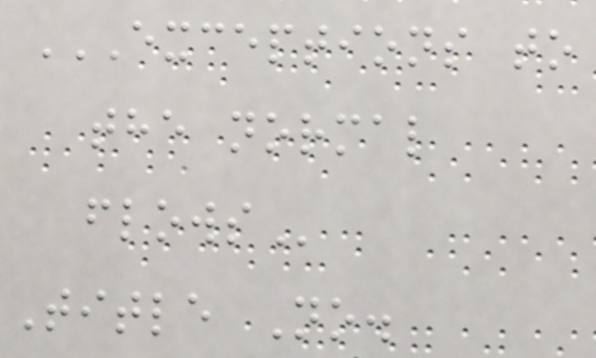EXCEPTIONS TO
THE NORMAL
FLOWS
Title No.
